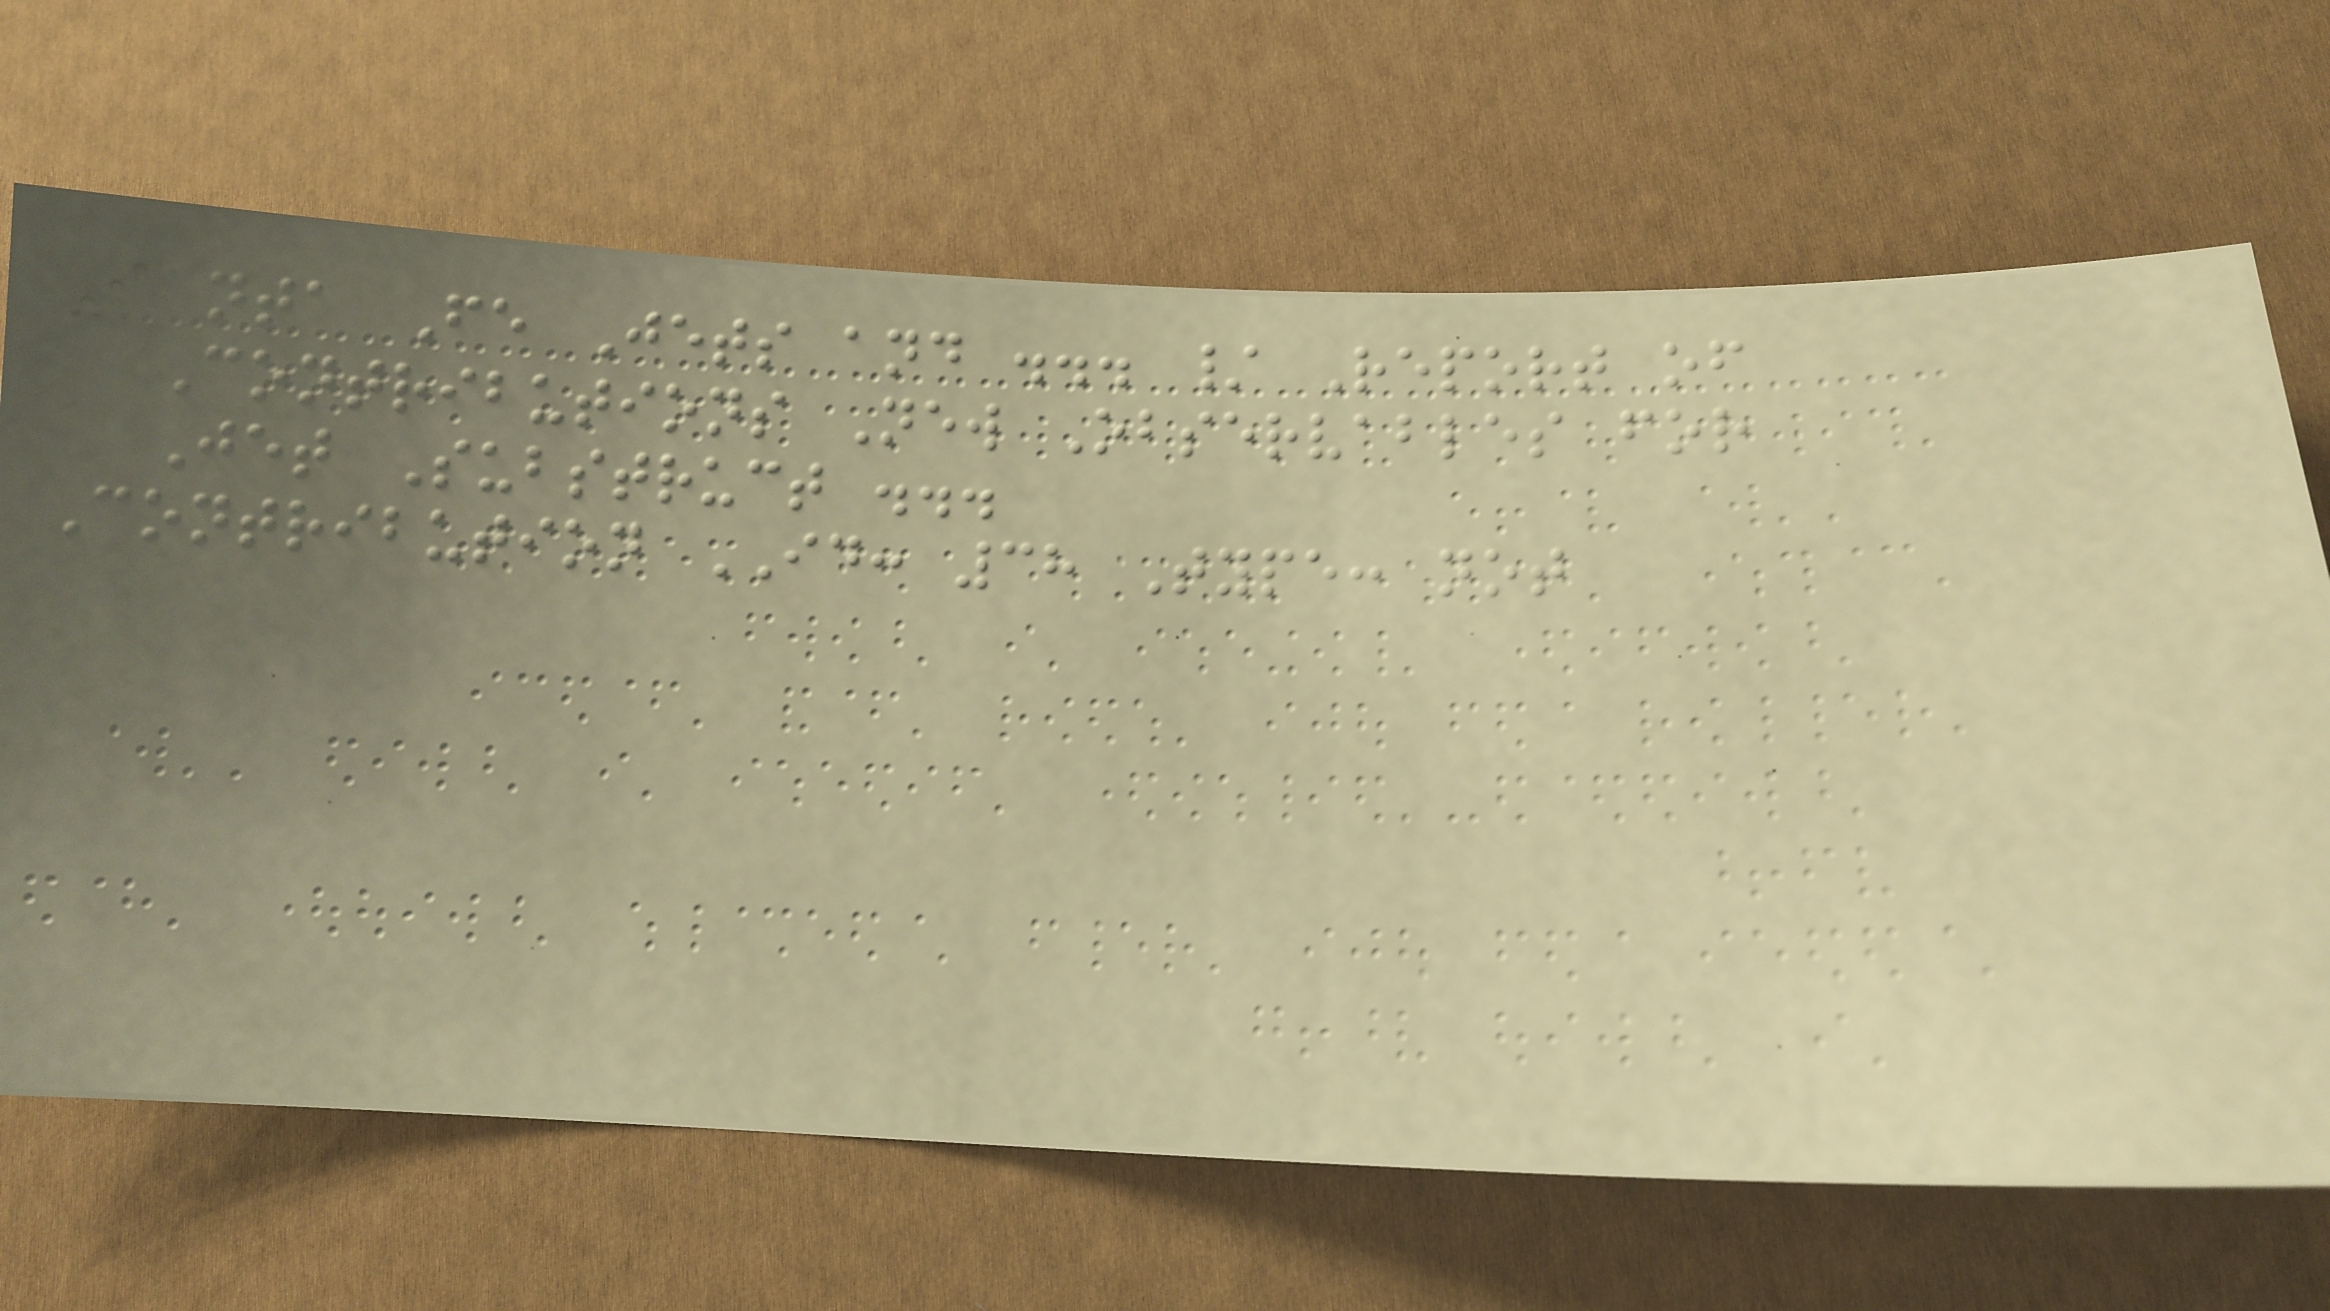Santa Fe Jets and ... / Report of
Contributions New Observables for
Jet Substruct ...
Contribution ID: 38 Type: not
